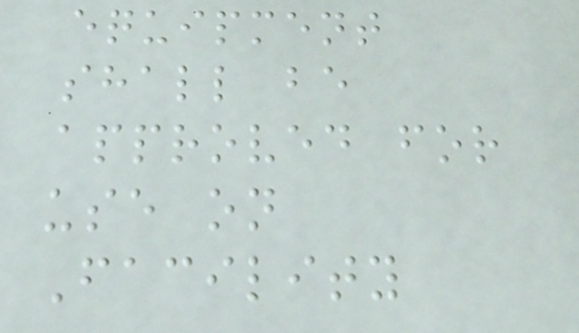equipment
shall be
approved for
use on
Facility
